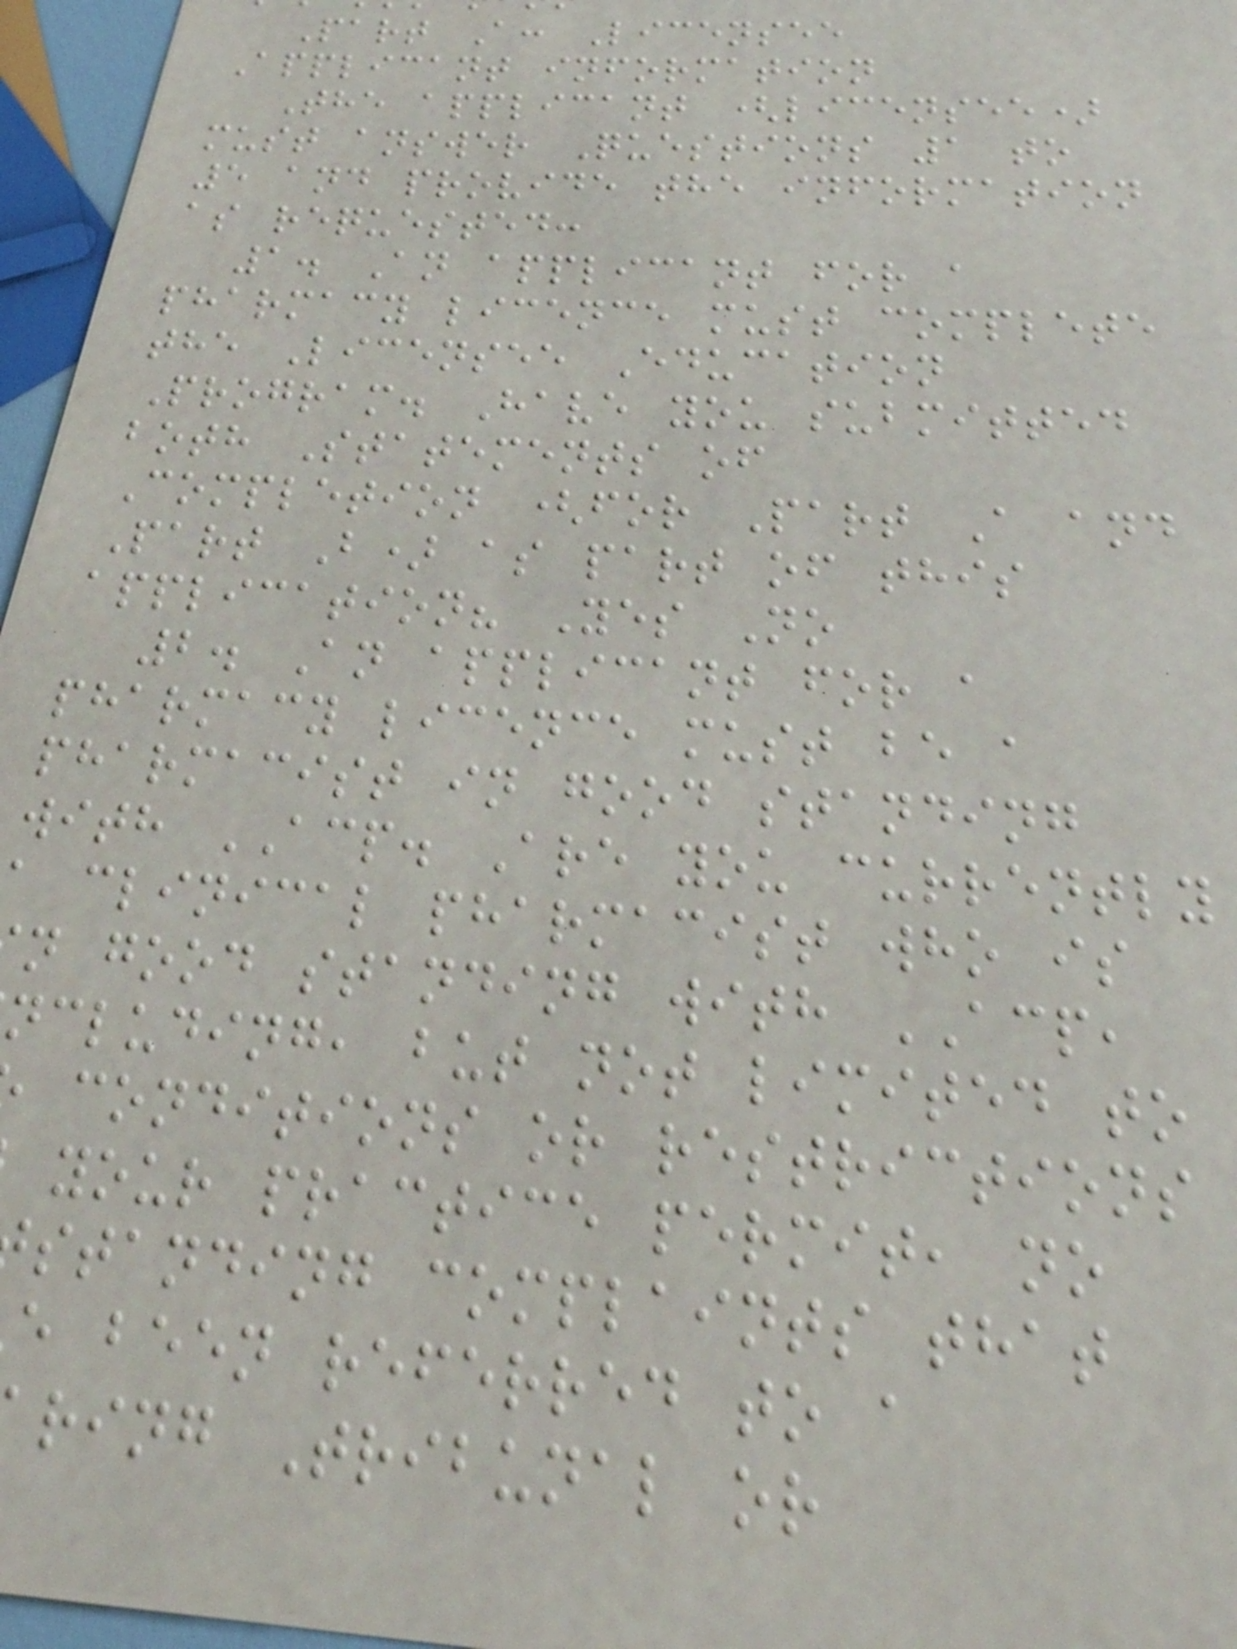Part A: Licensee
Applicant information
The applicant (licensee)
must answer Questions 1 to
5 and provide the information
as requested:
1. An applicant for a
pharmacy licence must complete
the Licensee Education
Program. Have you submitted
both Statements of
Completion (for Part A and
Part B) as part of this
application? Yes No
2. An applicant for a
pharmacy licence must be a
pharmacist in good standing
with ACP. Are you currently
a clinical pharmacist who is
n good standing with ACP,
ncluding, but not limited to
conditions or restrictions
your practice permit, no
standing complaints that
e been referred to a
ring Tribunal or
